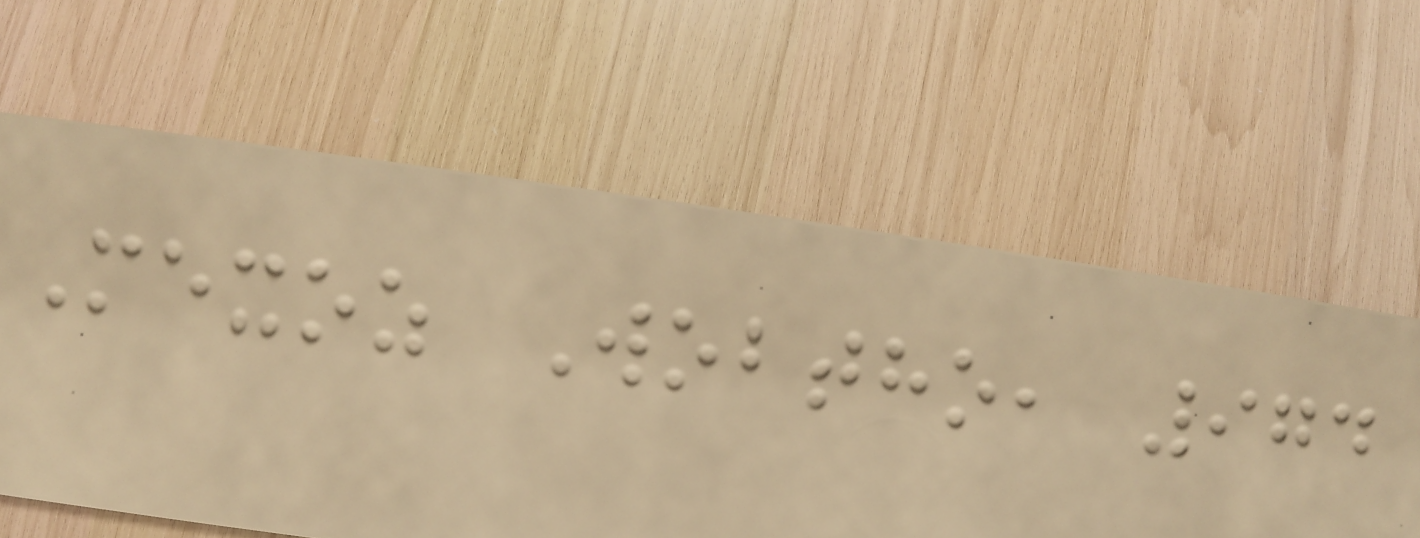Mexoz Wobtho, 974
